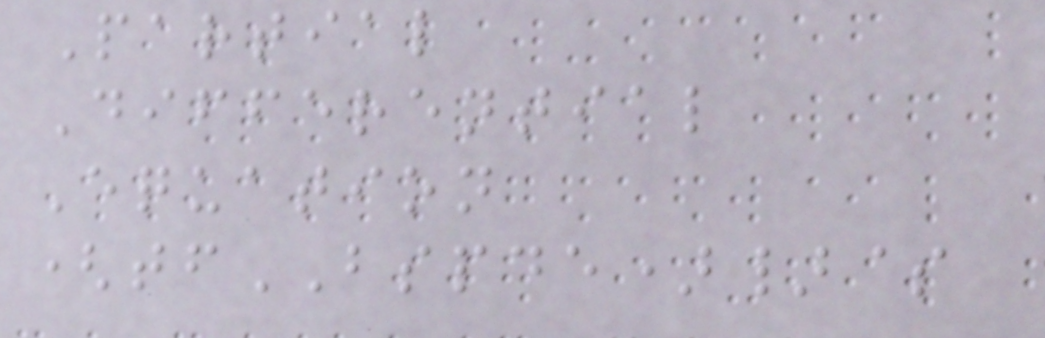Partial
Differential
Equation
(tfBSPDE)}$
